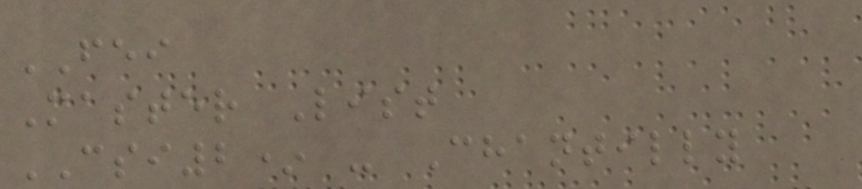FEI
Master List
CSI2* - Chantilly
